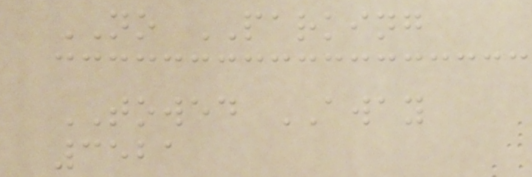NO PARKING
TOWED AWAY
3521
